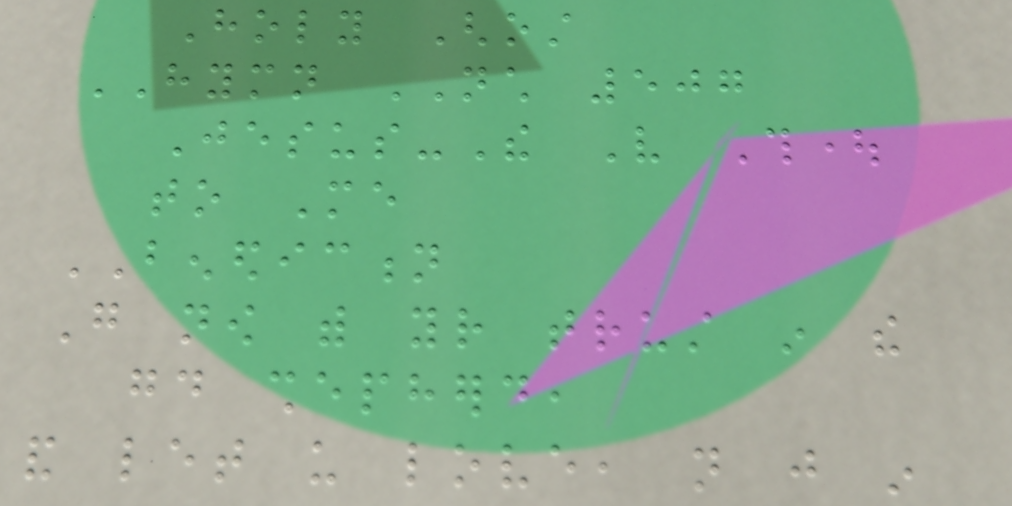Holy Ghost
HYMN NCH 507
Jesus-The Very Thought
to Me
BENEDICTION
Go now with your trust in the
good shepherd,
and let us love, not just in
